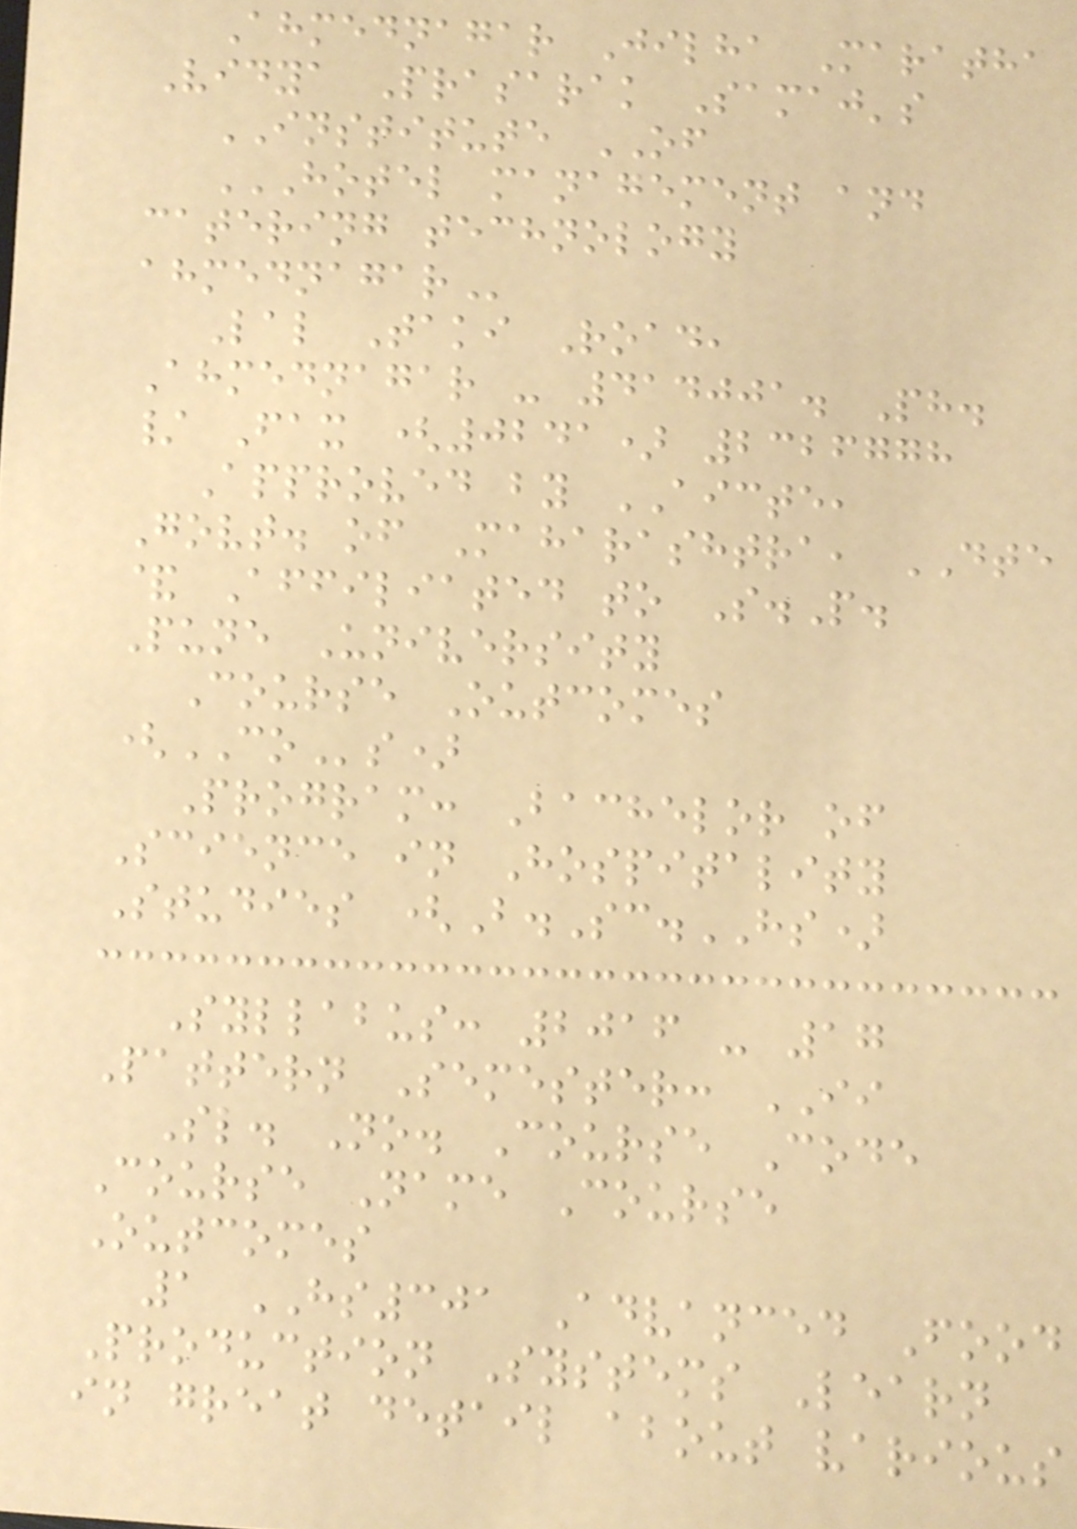Ahmednagar Jilha Maratha
Vidya Prasarak Samaj's
INSTITUTE OF
HOTEL MANAGEMENT AND
CATERING TECHNOLOGY
AHMEDNAGAR
Lal Taki Road,
Ahmednagar - 414001. Ph.
/ Fax (0241) 2326778
Approved by AICTE,
Govt. of Maharashtra, DTE
& Affiliated to S.P.
Pune University
Course Outcomes
(COs)
Program: Bachelor of
Science in Hospitality
Studies (B.Sc.HS)
Syllabus: 2016 - 17
Pattern Semester: II
Sl. No. Course Code
Course Name Course
Outcomes
1 HS301 Advanced Food
Production Systems Learn
in great detail about various
